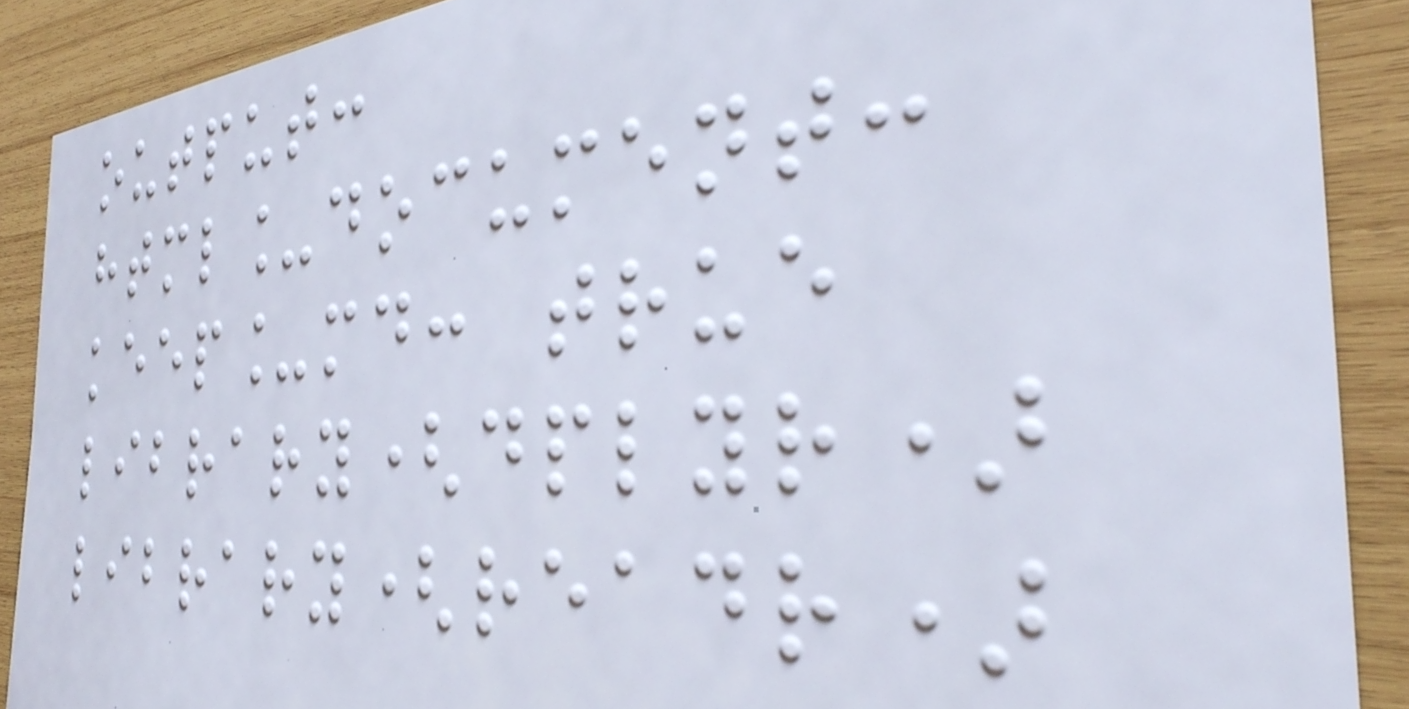output:
html_document:
keep_md: true
library(dplyr)
library(readr)
